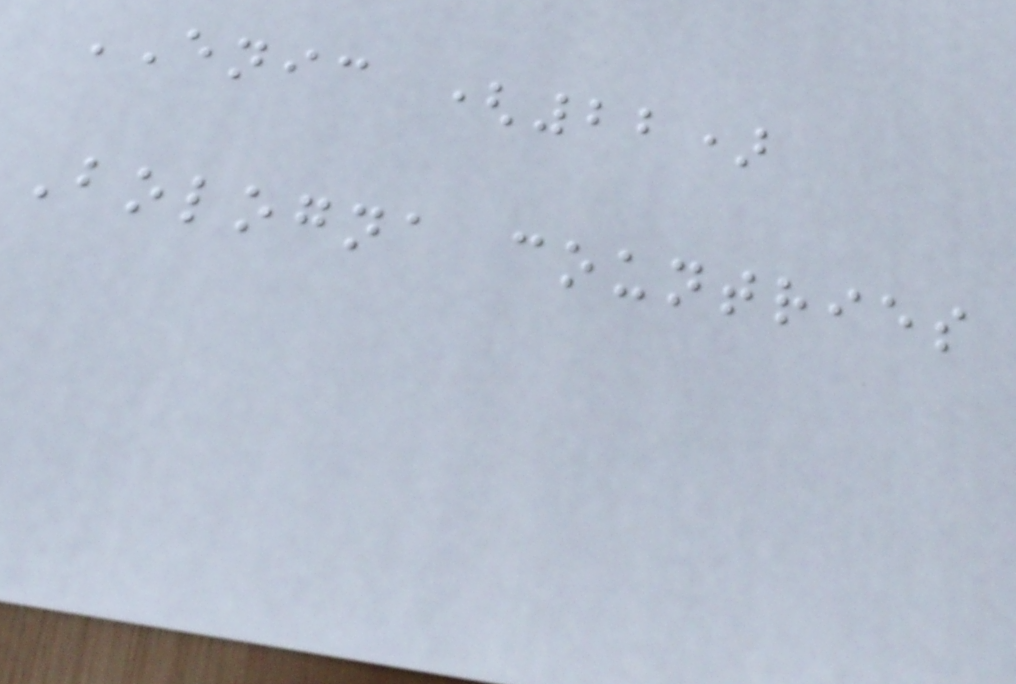ENIC (22)
Bologna countries
